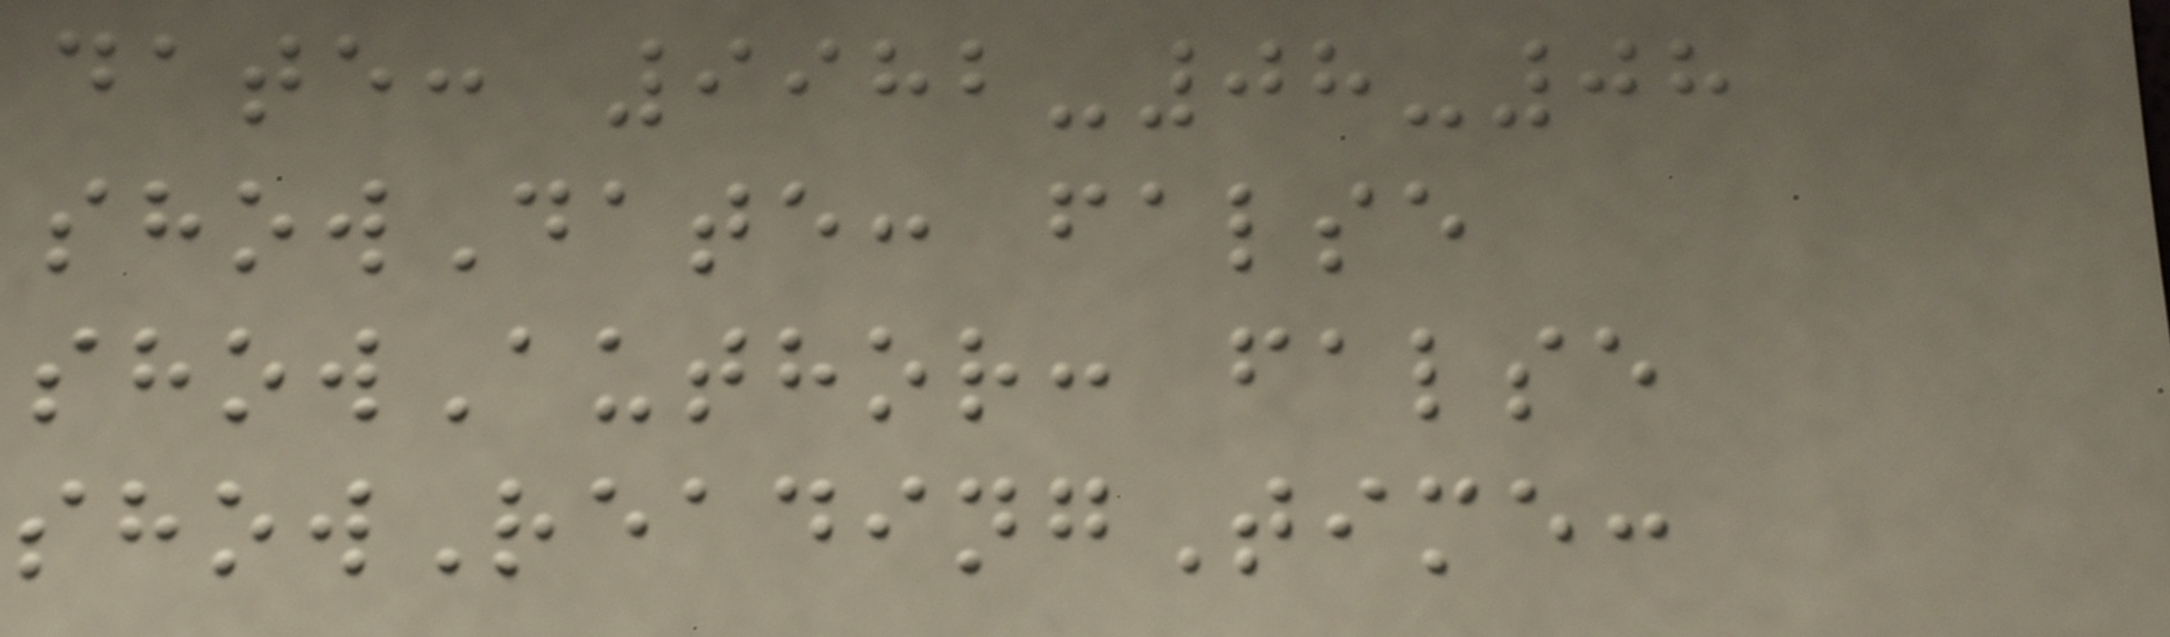date: 9982-08-08
showDate: false
showAuthor: false
showReadingTime:
